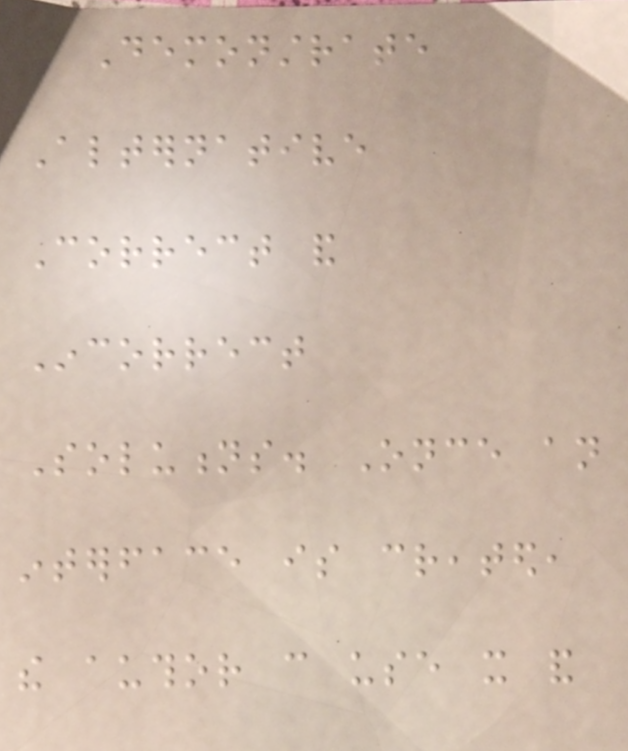Demonstrate
Alternative
Correct and
Incorrect
Solutions. Once an
interface is created,
the author can use it and
